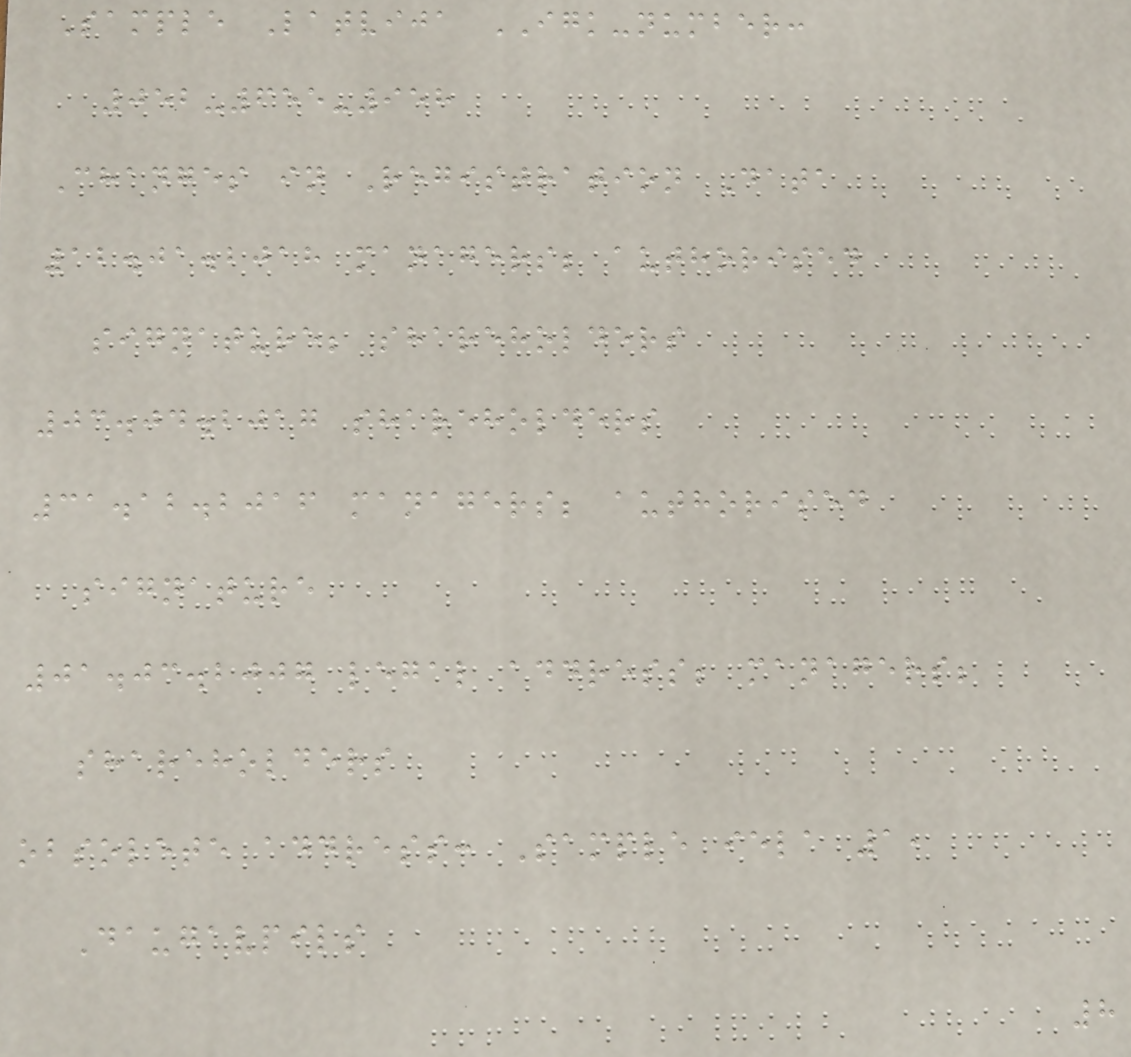Sample Latvija IGK-number:
052-655-958
Changes in Registration Data
12.01.2018 managers; authorised
signature; shareholders
03.04.2017 shareholders
31.12.2016 managers; authorised
signature
01.03.2007 legal address; managers;
shareholders
obsolete address: Sample iela 1,
Daugavpils
8
